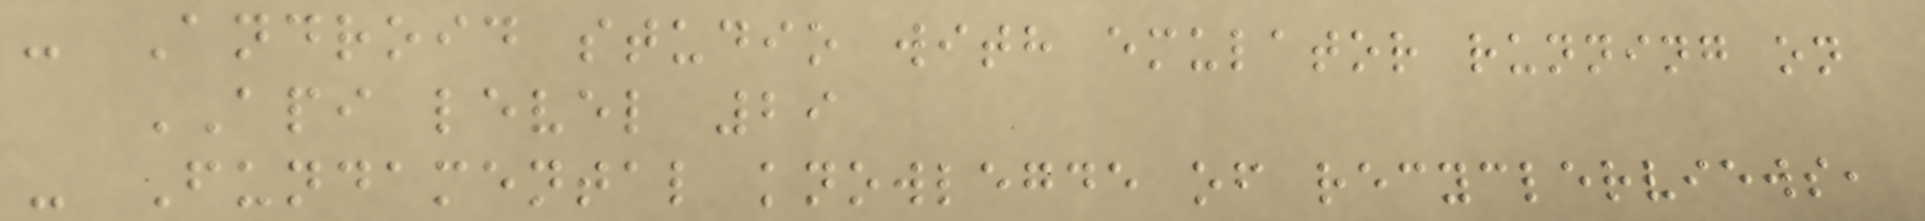- Android studio with emulator running on
API level 29
- Fundamental knowlegde of recyclerviews,
